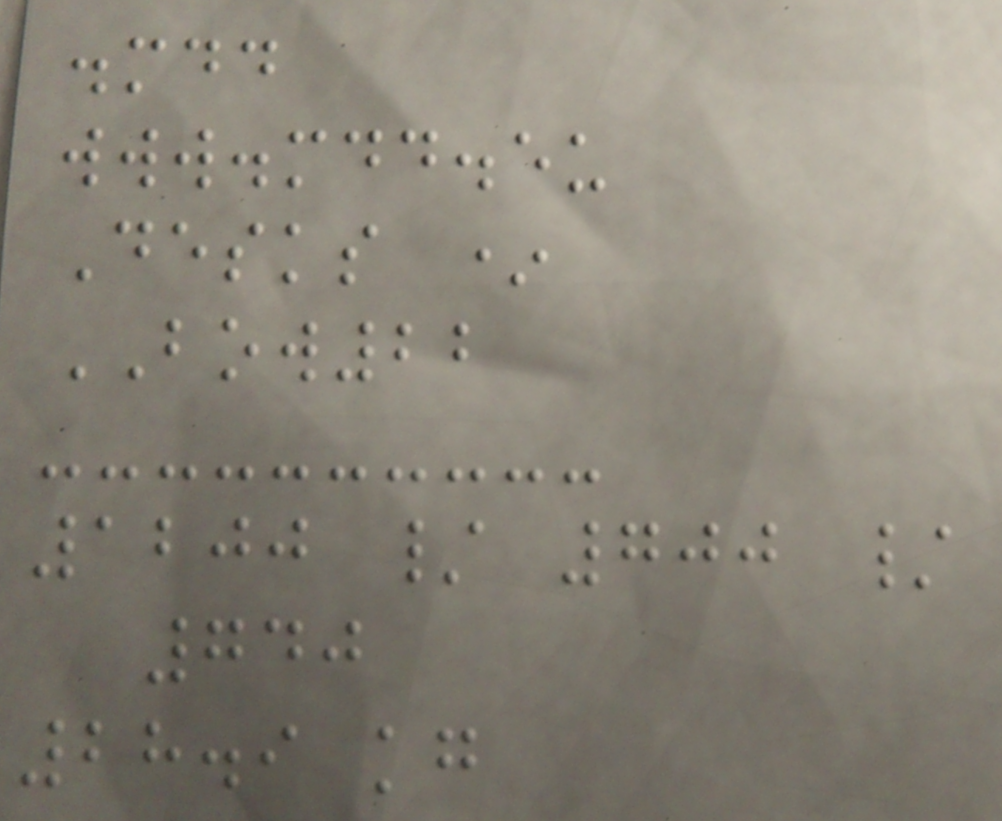.mdd
www.mdd.eu
Desks *
BOW22
1200 / 700 /
740
28.9 kg
